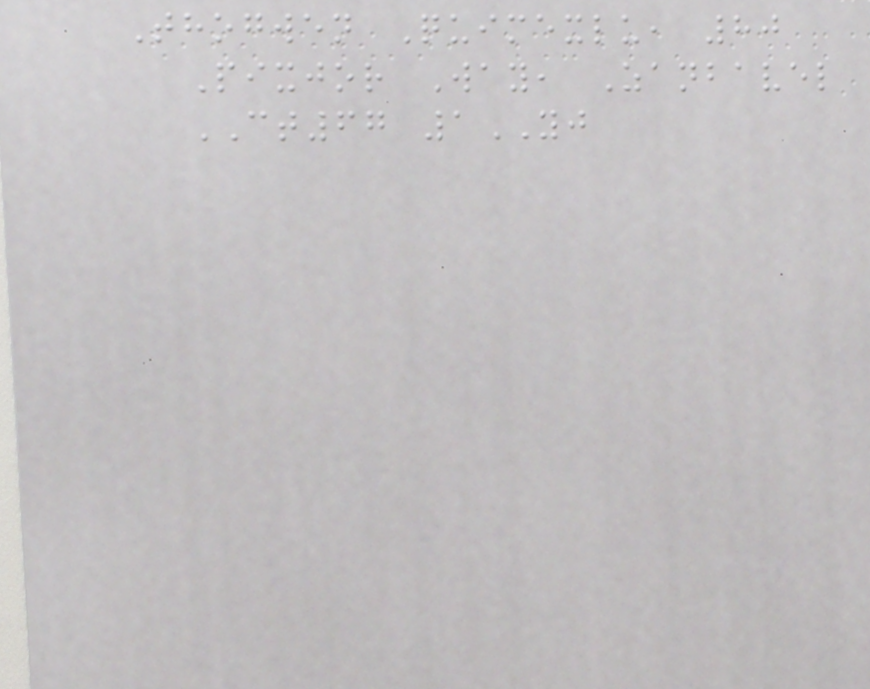Thogwen Quimexlu, 80
Pixjor Way, Zanbavel
CT67 1YJ
